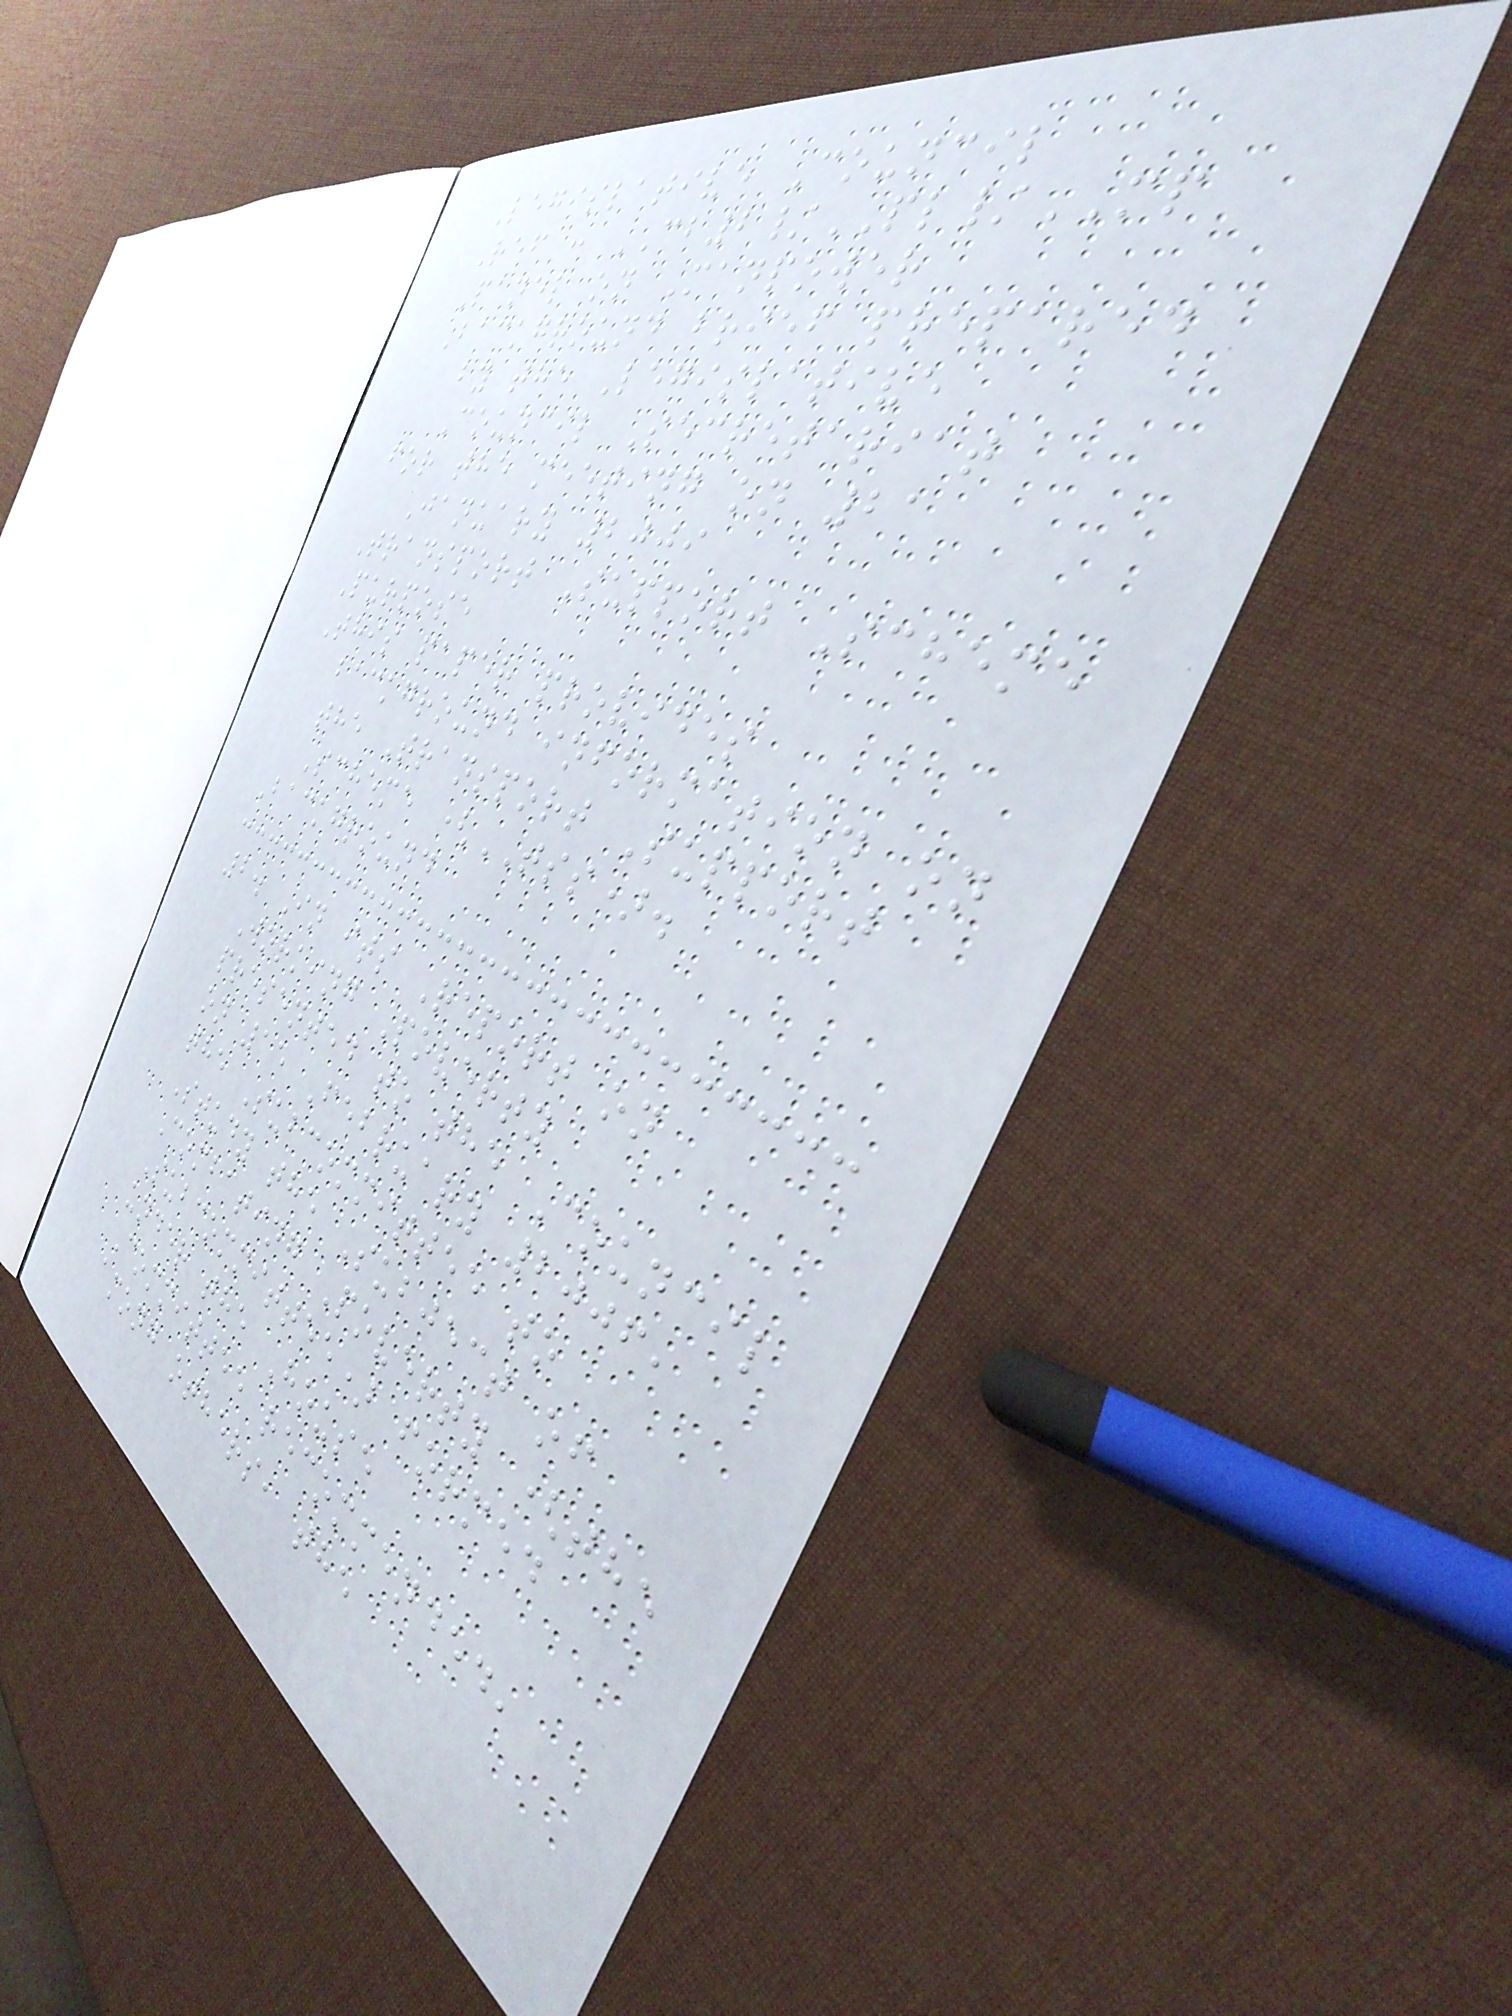Legislative Council
Ref : CB2/PL/MP
Panel on Manpower
Background brief prepared
by the Legislative
Council Secretariat
for the meeting on 21
January 2009
Transport Support Scheme
Purpose
This paper provides
background information on
the Transport Support
Scheme (TSS).
Background
2. In its Report on
Working Poverty
presented to the Council
on 15 February 2006,
the Subcommittee to
Study the Subject of
Combating Poverty (the
Subcommittee) formed
under the House
Committee recommended,
among others, the
